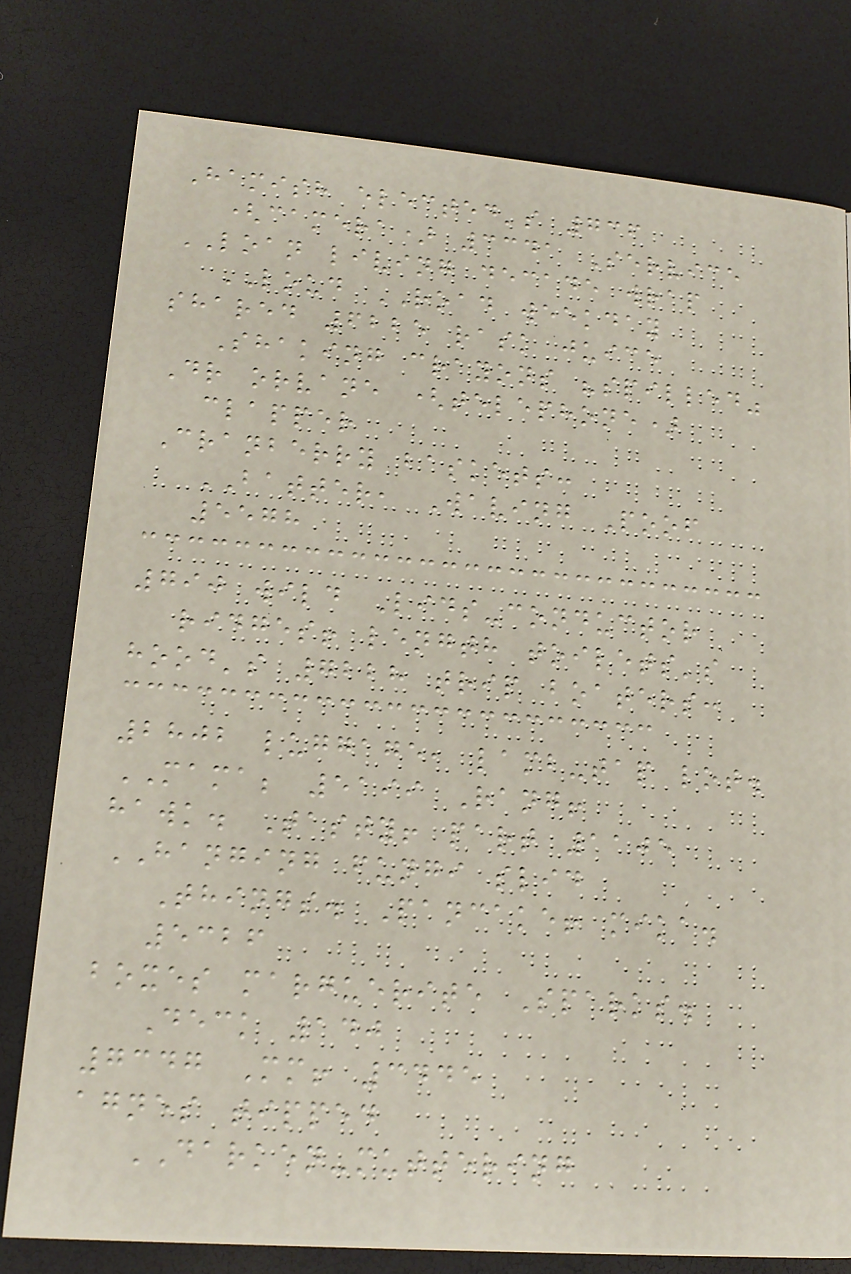Hamish elected's 736
(camera) 3341 Service
LOAN living decade wrap
LOUD ROAD weekday
shared 6225 rask juice
Shaking crayons "spilled"
Dr orvane (telephone)
clapper
Cranberry baskets:
BATTER, Waving Poof
5578
790 wild Lids-conductor
ridges! length toilets's
hood's 7228 trip boaters:
2802 luggage, lamb-tap lot.
MAMA; 5199 Rang!
hawk. Tasty! part 1105
HANGING fungi slid
Things. Pancake! mika.
5326
boxes marguerite Sparks.
Deck 140
7347 Mm! 3445
agnes tipped
DARKEN-muttering
